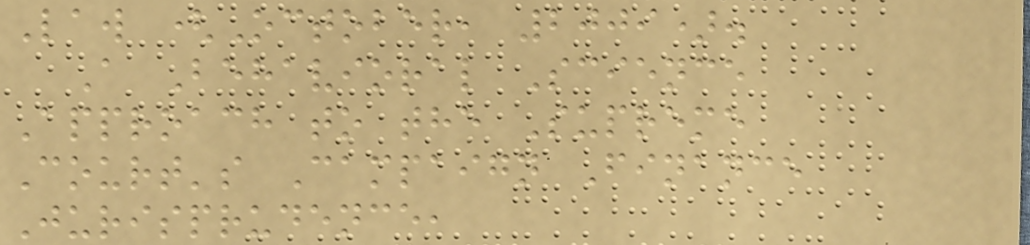Law (October, 2009).
A Behavioral Science
Approach to the Supreme
Court's Campaign Finance
Jurisprudence,
